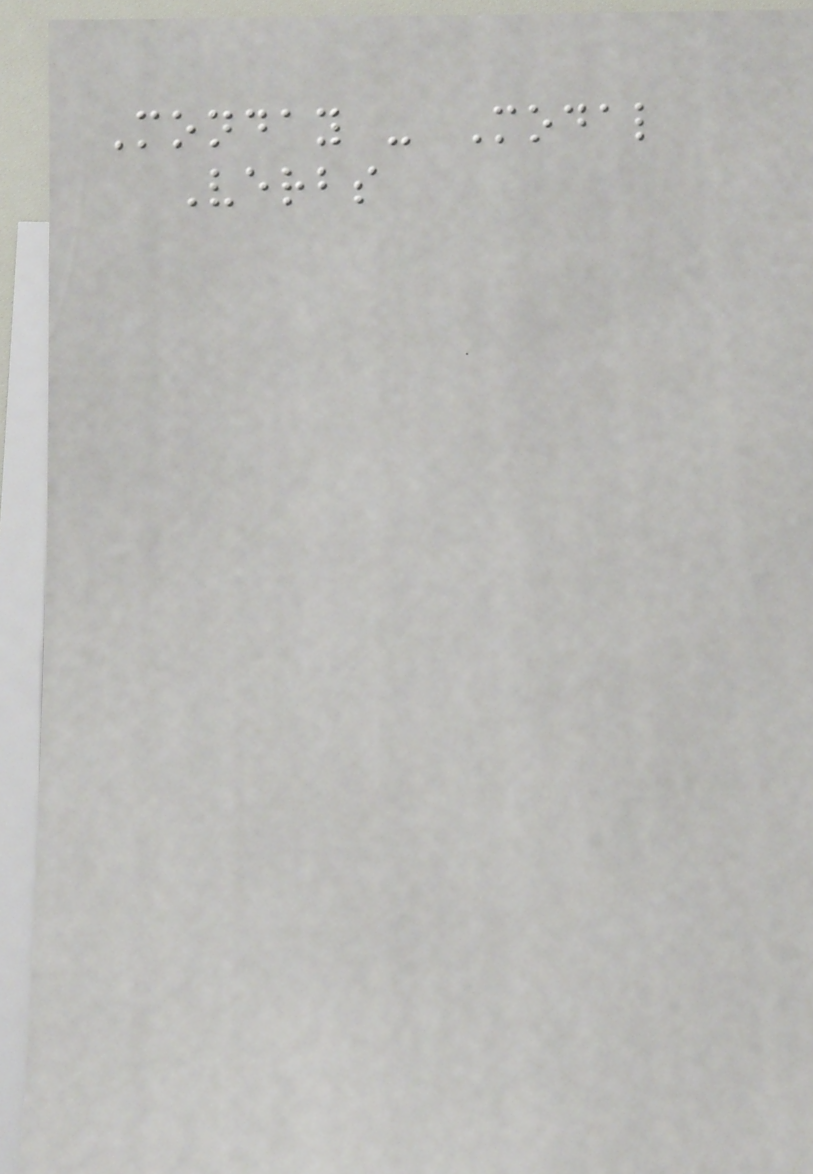Monday - Modal
Verbs
